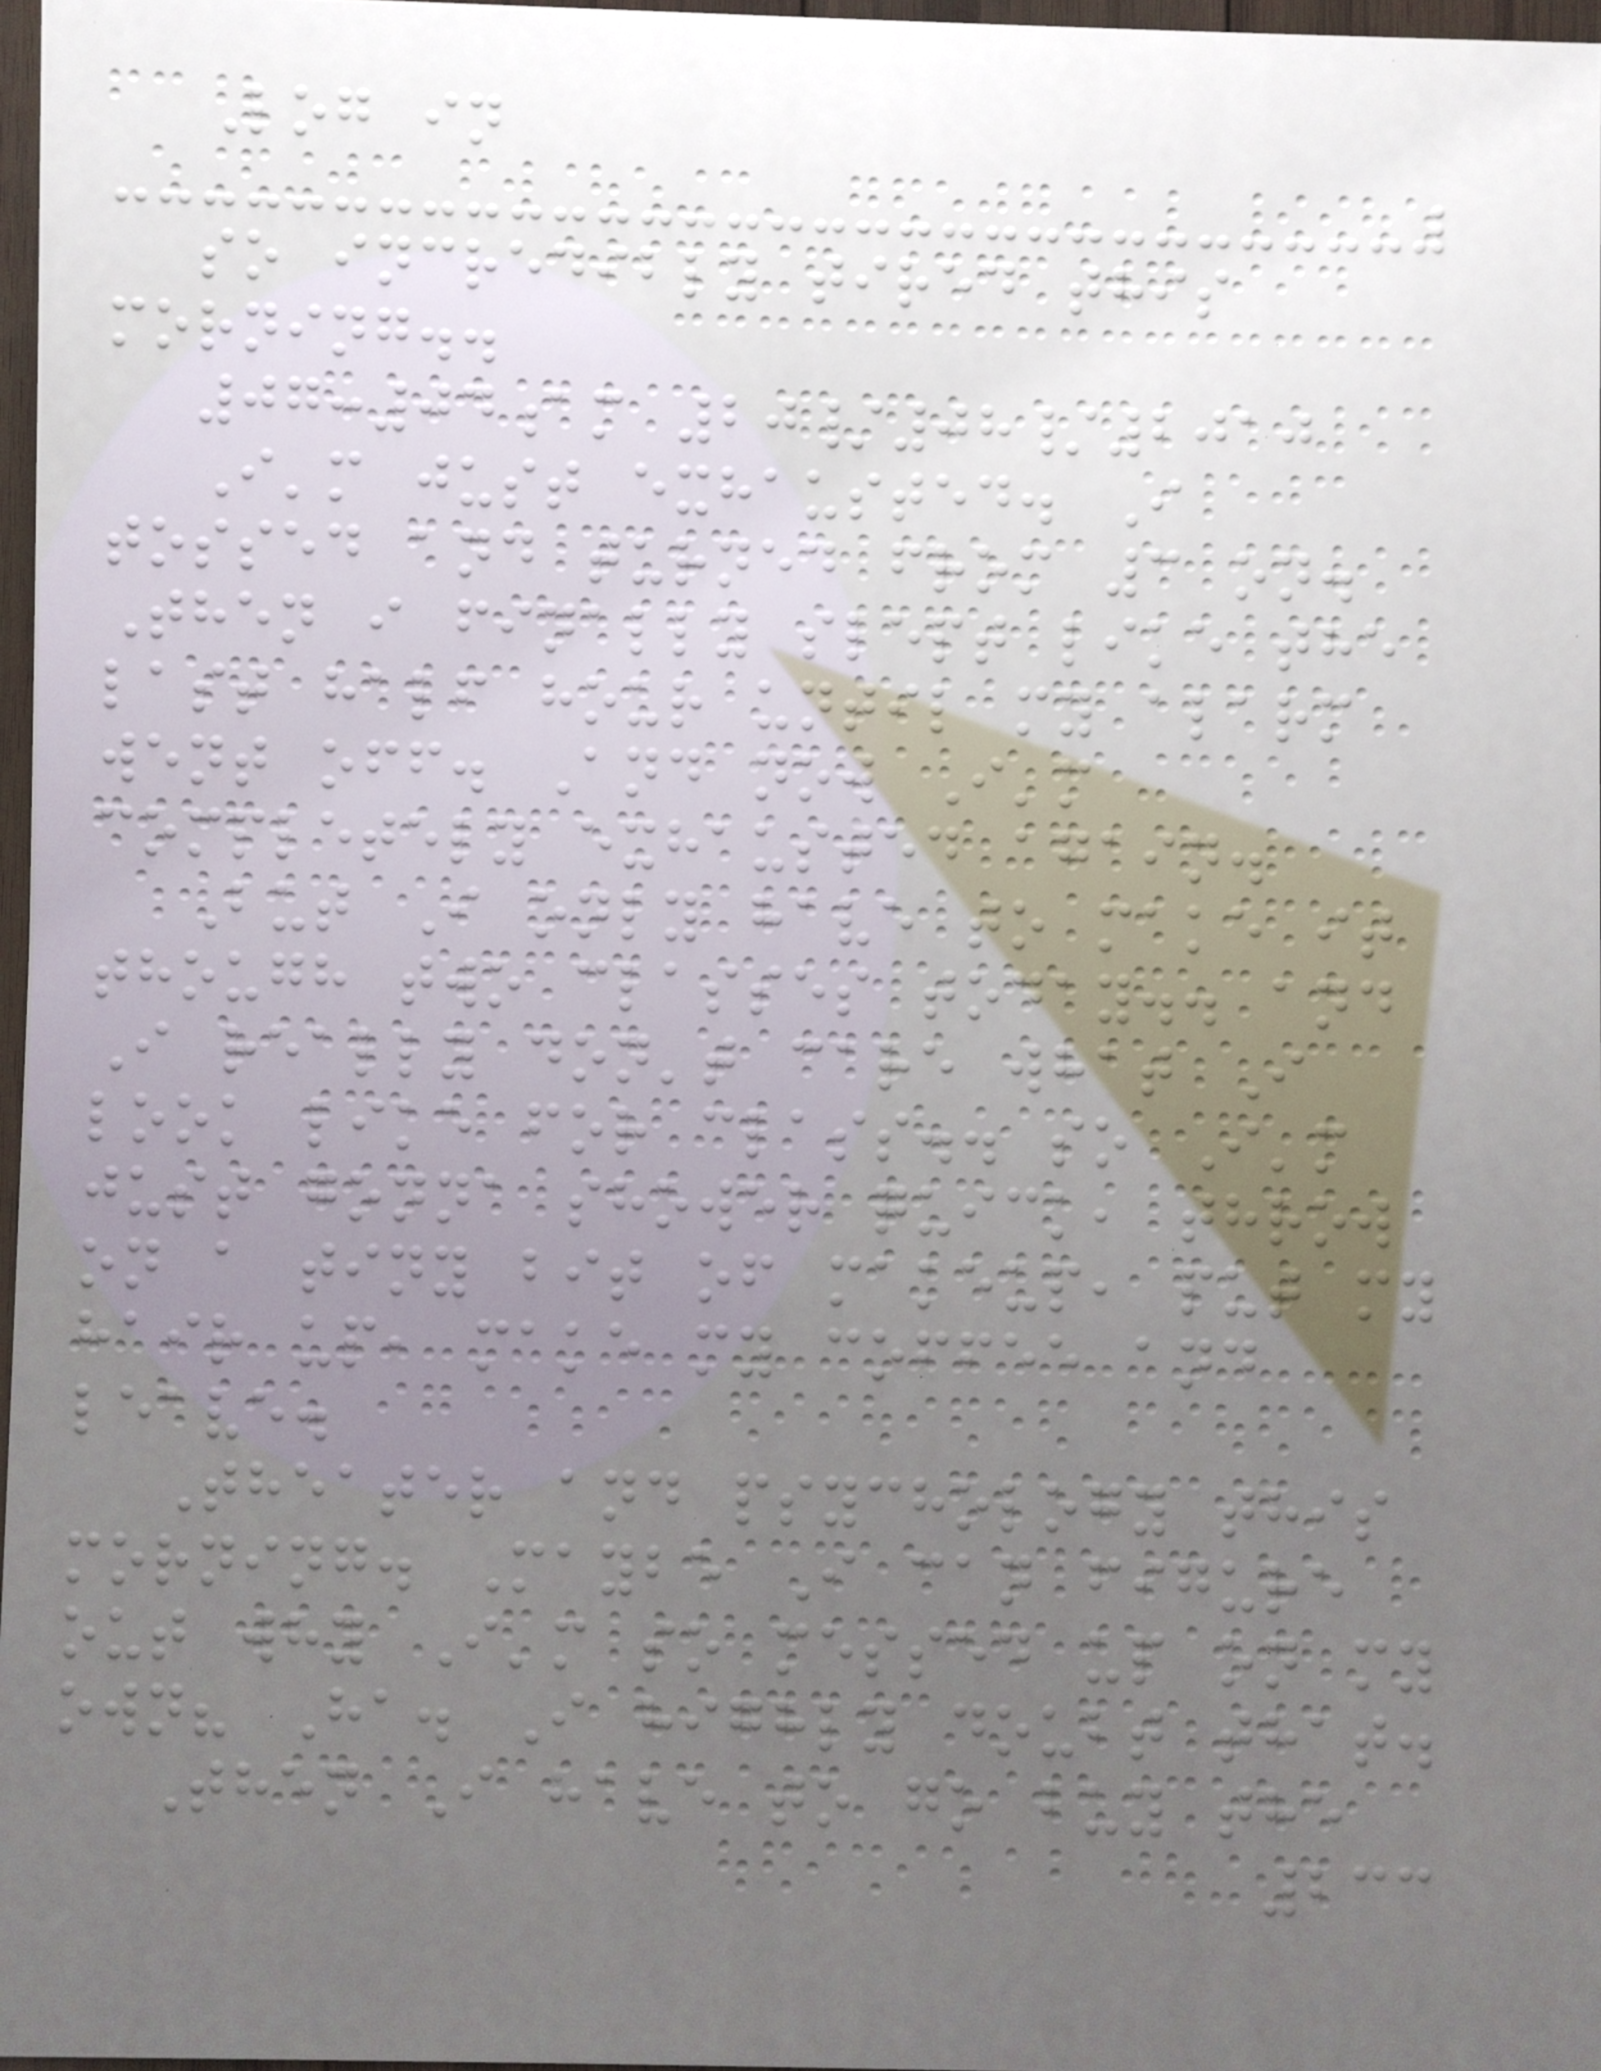Log in
so incredibly tired this
morning..
07:04am 20/08/2010
I'm just exhausted. I
tossed and turned from 3 on.
Then i finally slept like the
last half hour until my alarm
went off. And now I'm
completely exhausted again.
But I only have to make it
though two classes today.. and
I really don't care what I
look like for class.. so I'm
just gonna shower quick, throw
on a tiny bit of makeup, put my
hair up, make my coffee and
leave.
Theater and psychology this
morning. Maybe I can figure
out why I'm so messed up on my
own? Ha. I highly doubt that.
Then I have to go buy the
233
